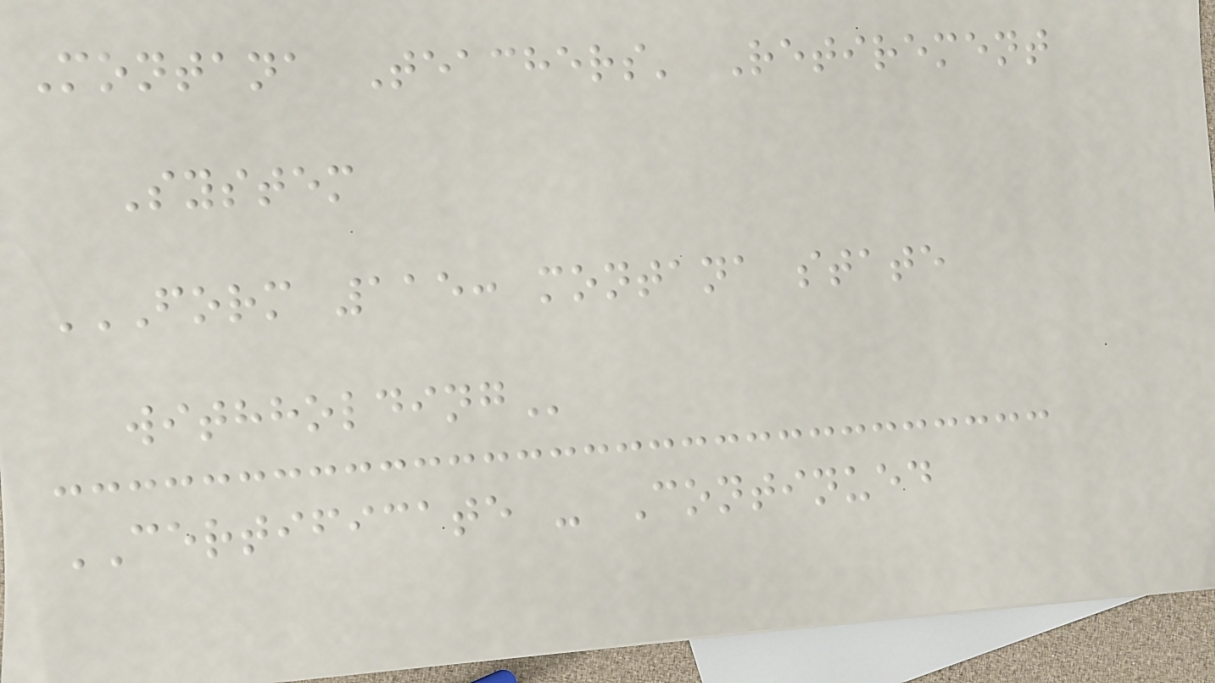Montana Teachers' Retirement
System
FORM 115: MONTANA STATE
WITHHOLDING
CERTIFICATE - Continued
